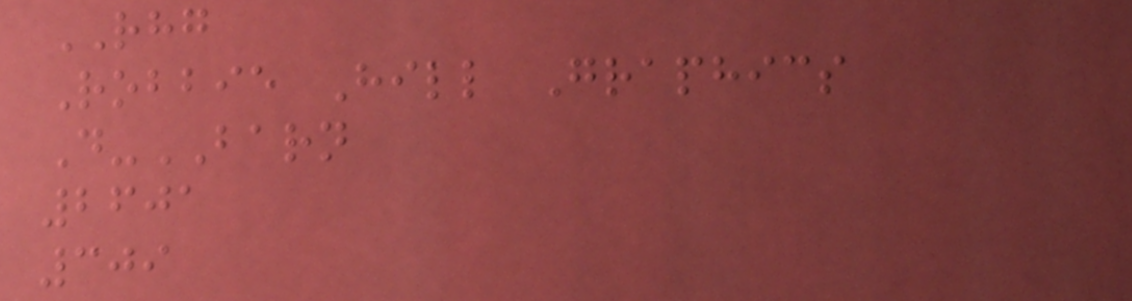RHG
Robbie Hill Graphics
D-BARN
2601
309
